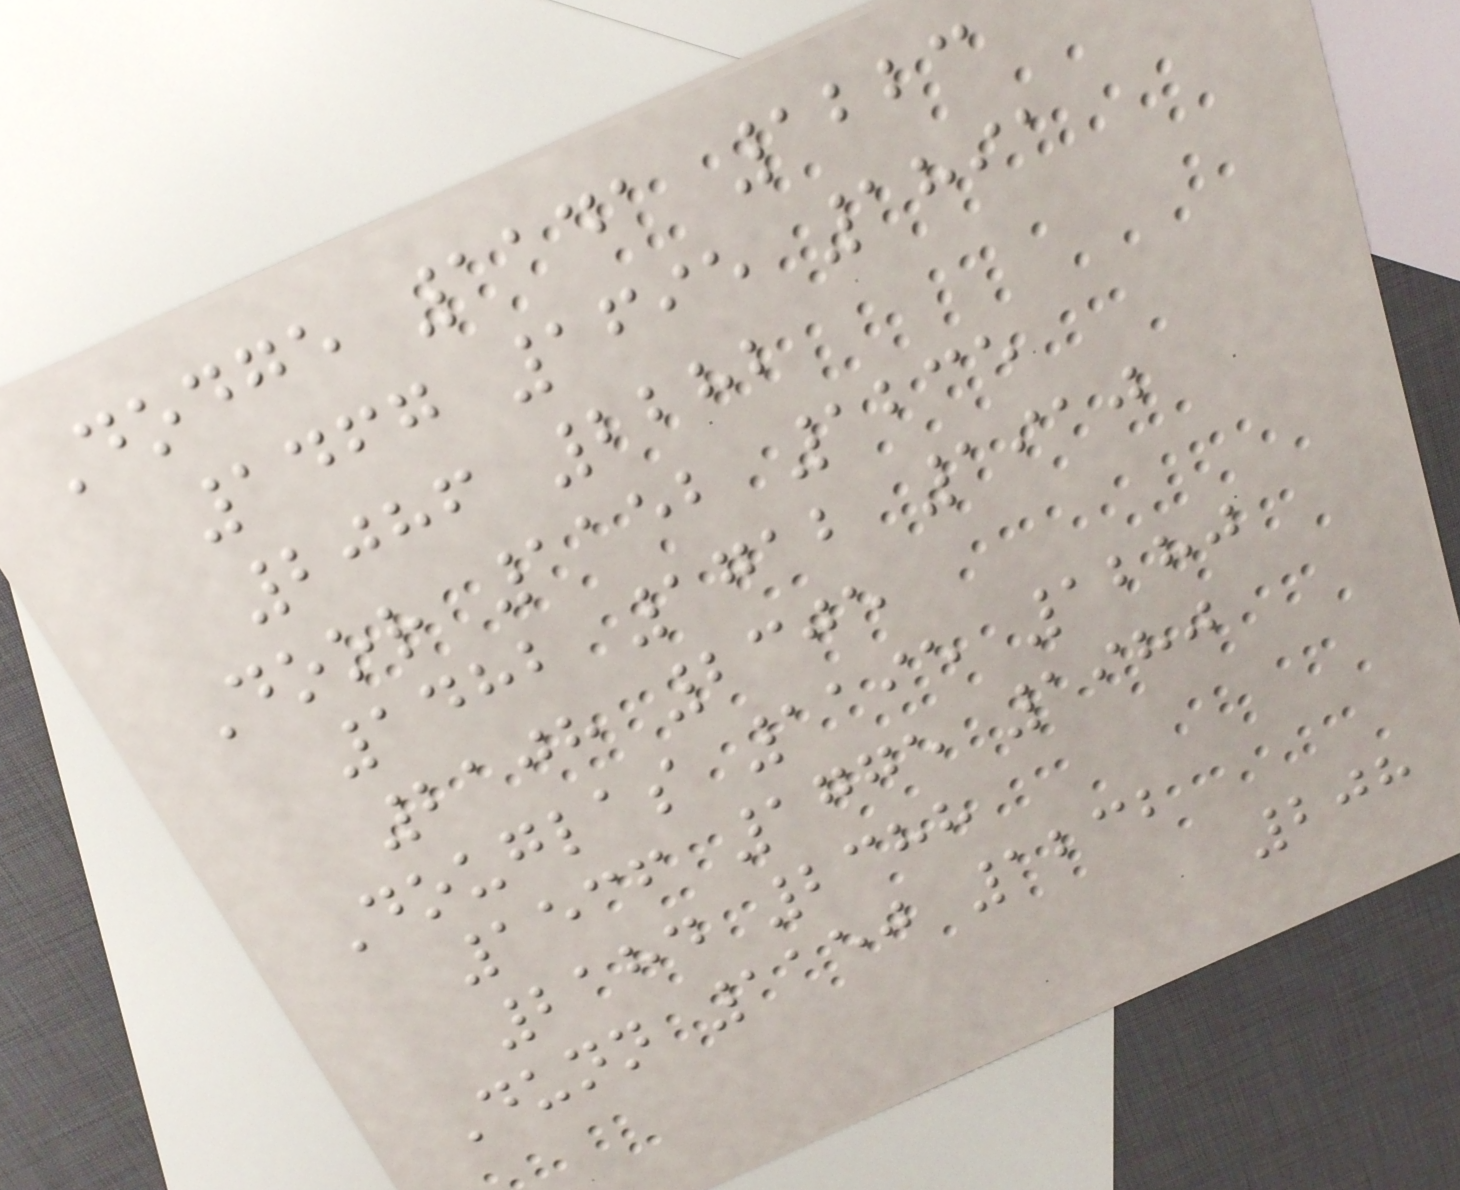Dodge 1141 1223
1467 1695 1891
2086 2282
Door 1152 1235
1482 1712 1910
2108 2305
Douglas 1195 1280
1536 1775 1980
2184 2388
Dunn 1150 1232
208
